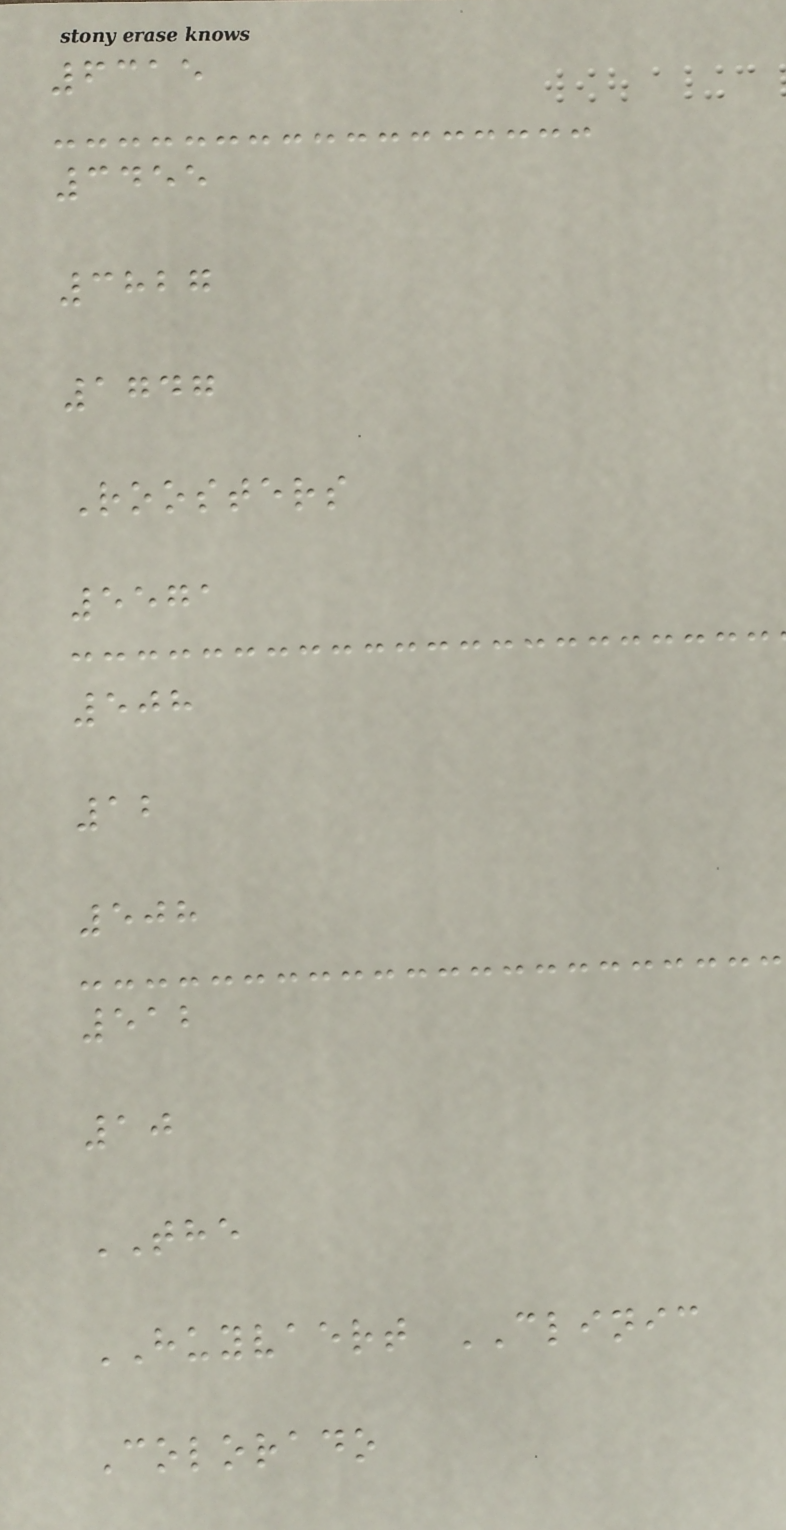6315
3455
3827
1747
Roosters
5571
508
12
508
512
10
THE
HUYVAERT CLINIC
Colorado
